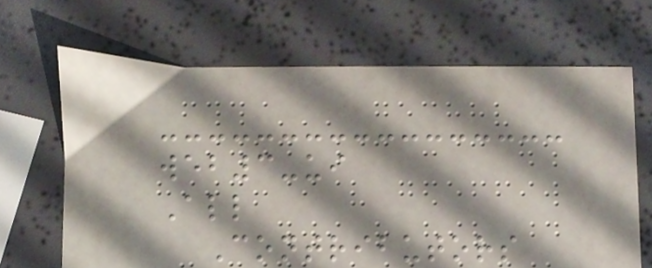web3-ui
All
Contributors
